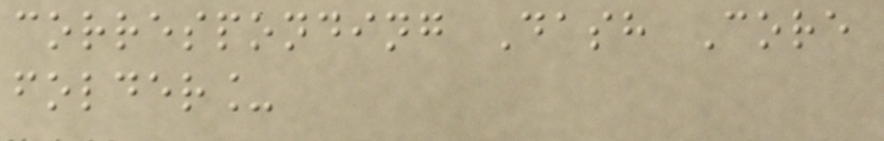corresponding Dash Core
folder_
